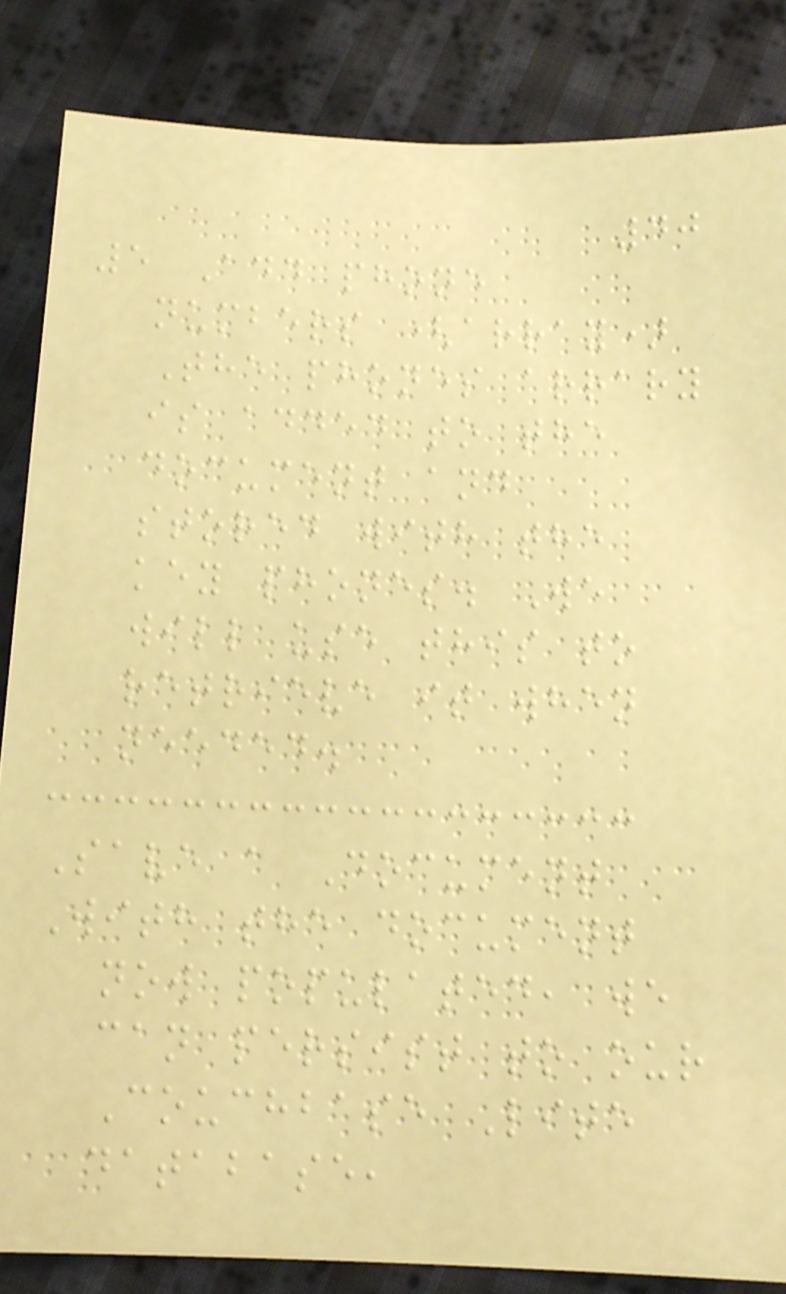40
5 Add phone
numbers (array)
The phones arrary
is added to the
document and
stored with the
key phones. We
will use this to
retrieve it when
needed.
Save a Document
With the document
now populated, we
can persist to our
Couchbase Lite
database,
